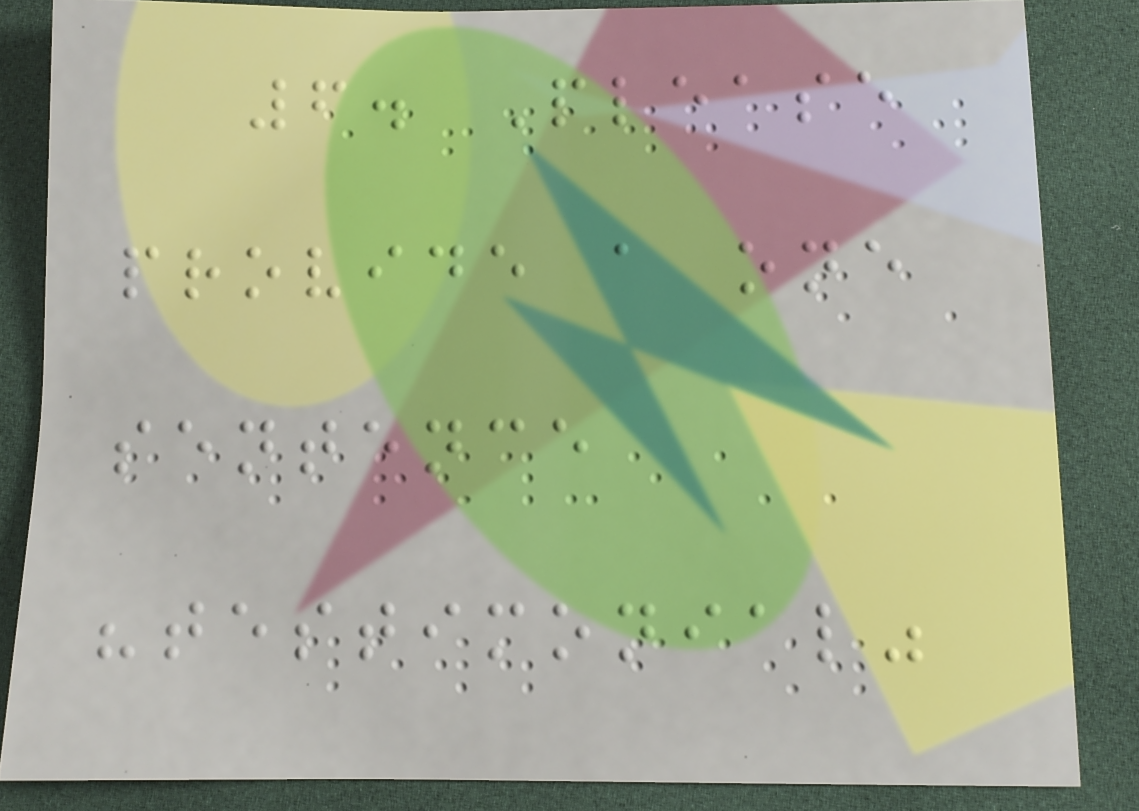6. Please
provide a one
sentence
"testimonial"
